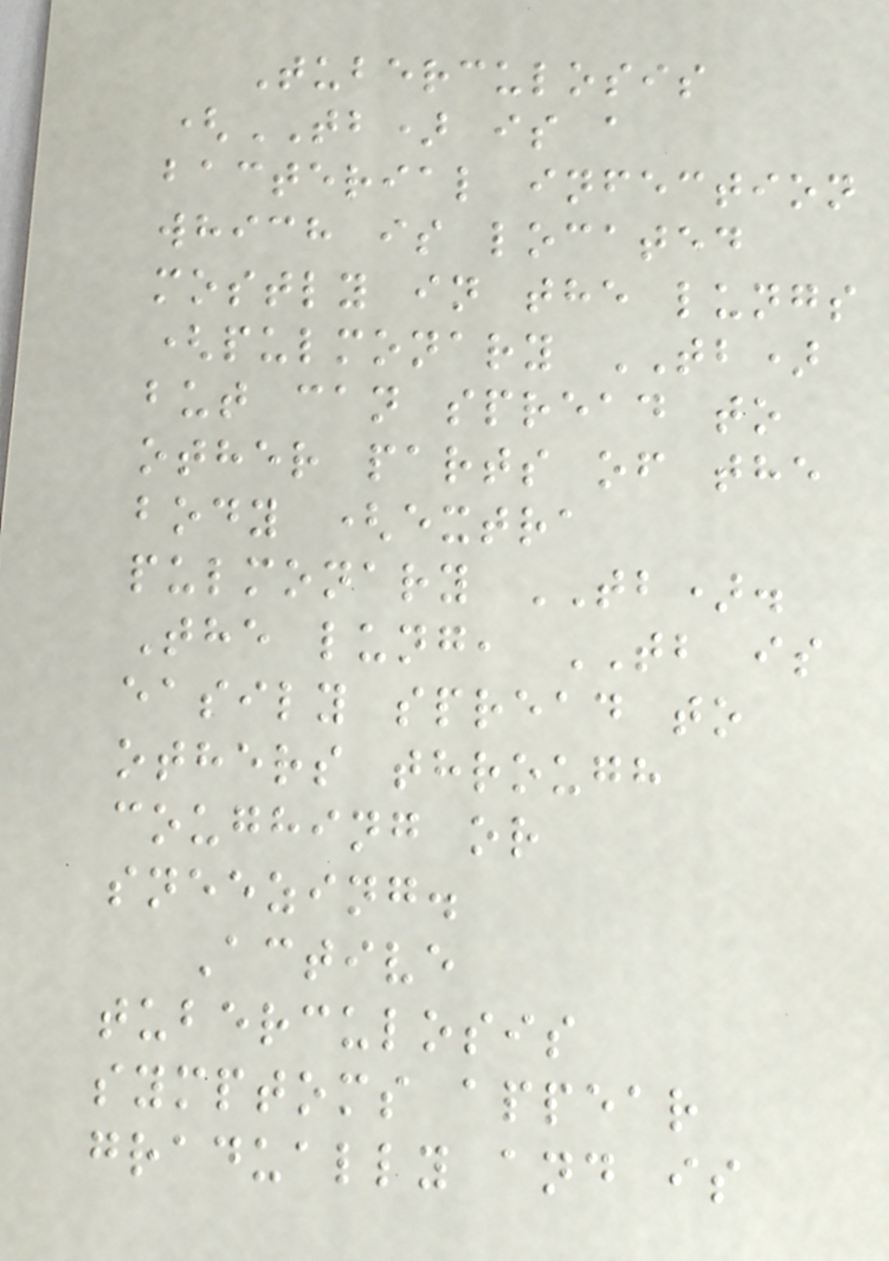Tuberculosis
(TB) is a
bacterial infection
which is located
mostly in the lungs
(pulmonary TB)
but can spread to
other parts of the
body (extra
pulmonary TB).
The lung, TB is
easily spread to
others through
coughing or
sneezing.
Active
tuberculosis
symptoms appear
gradually and is
